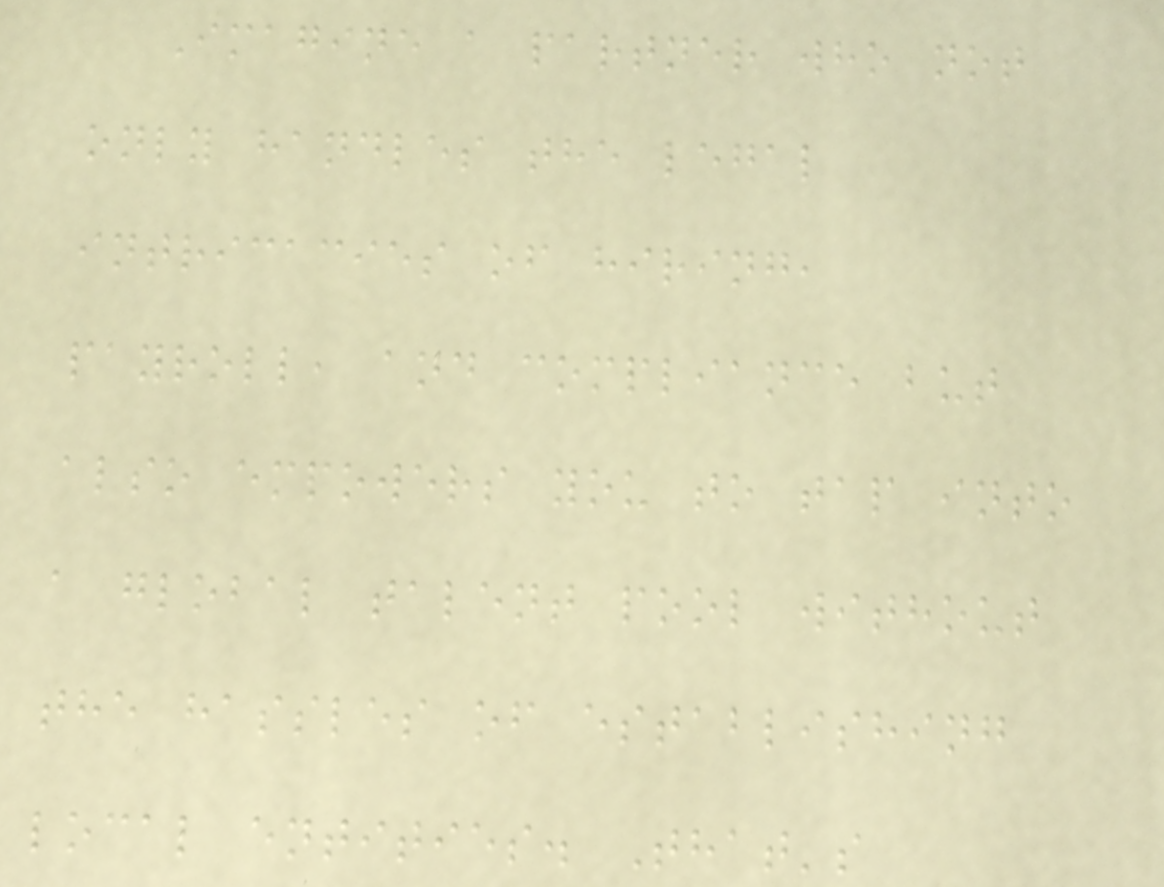Imagine a partner who not
only handles the legal
intricacies of hiring,
payroll, and compliance but
also empowers you to tap into
a global talent pool without
the hassles of establishing
local entities. That's
